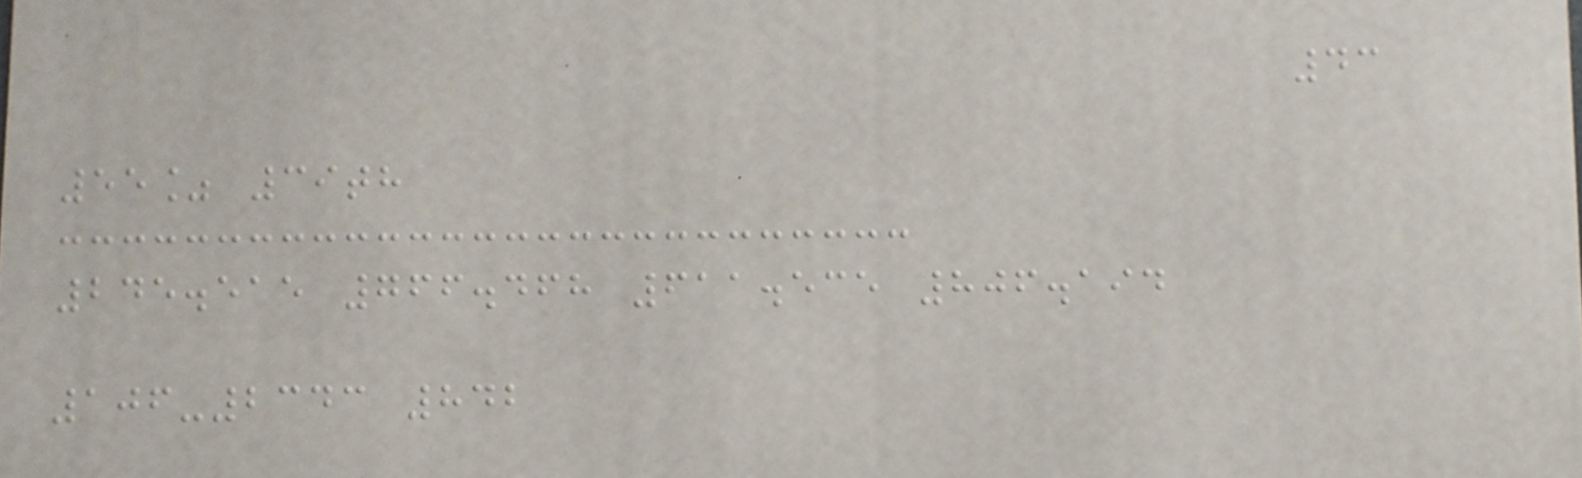43
55% 39th
245.515 766.468 611.535 806.194
106-2343 842
